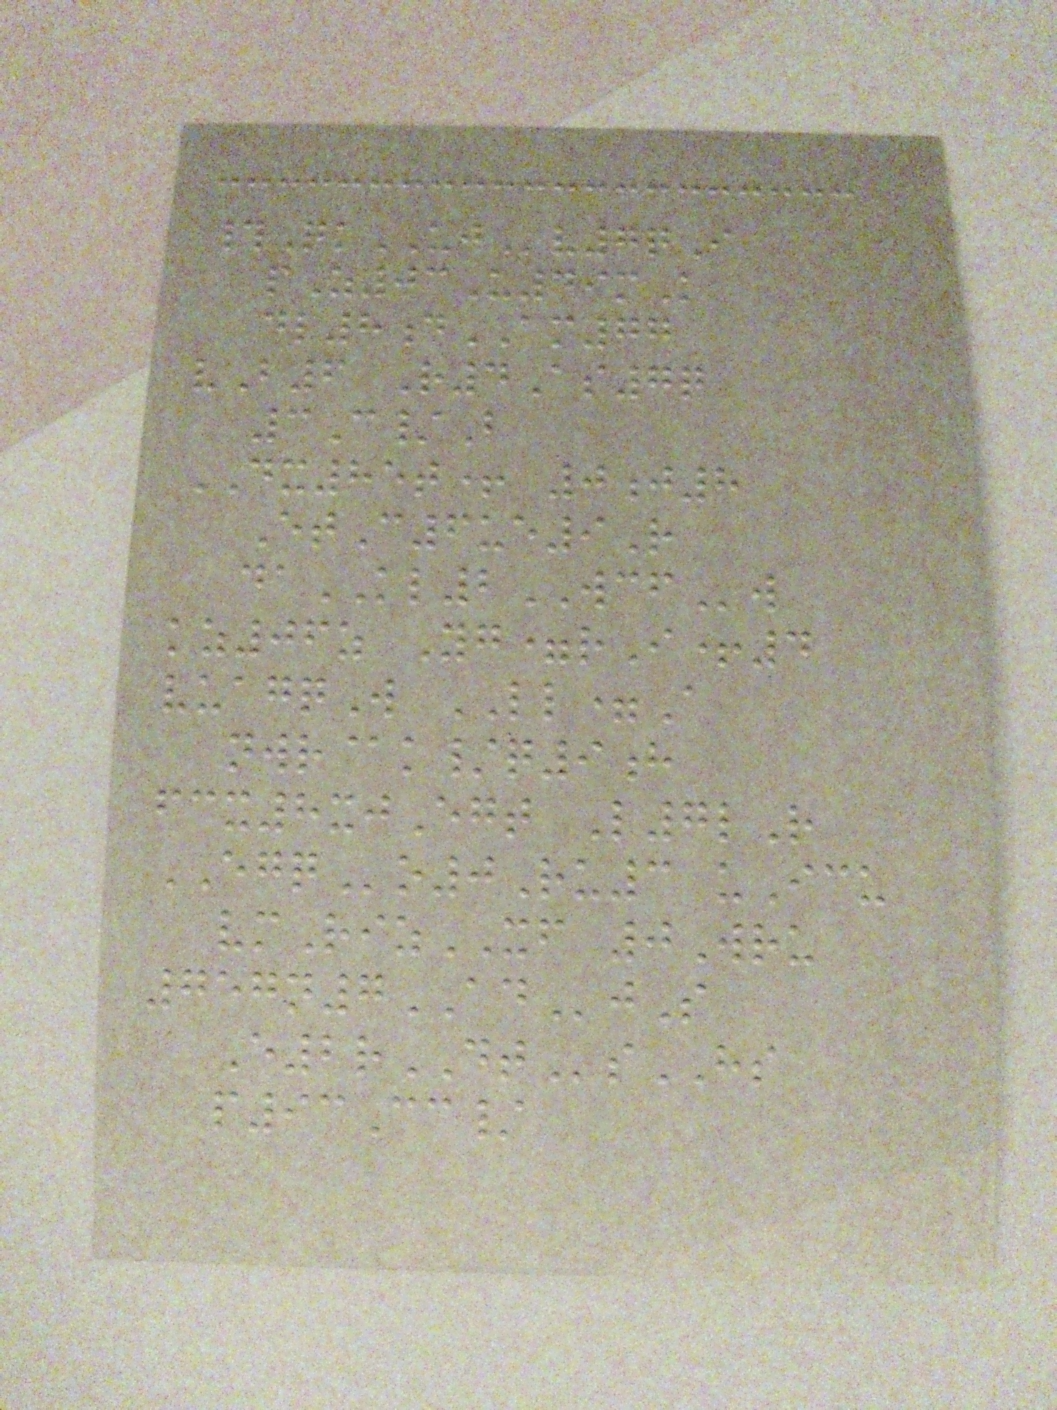#QkUJv7qI
pZ03U49mK
dl8dAM77
vB6 R4As7q
3C/B
DX85t+ 0j8
EtC6ue9R
daKL2WCFw
kz06z Yg=rI+4
vuagqW LL=A
nwr@k/q9h
fcx8xjEgt L7lR
EGQo0Ru3 uIcu
vmRizXF 0Wru
757n7ADjS
E2rDTsHS
p93Cc/
